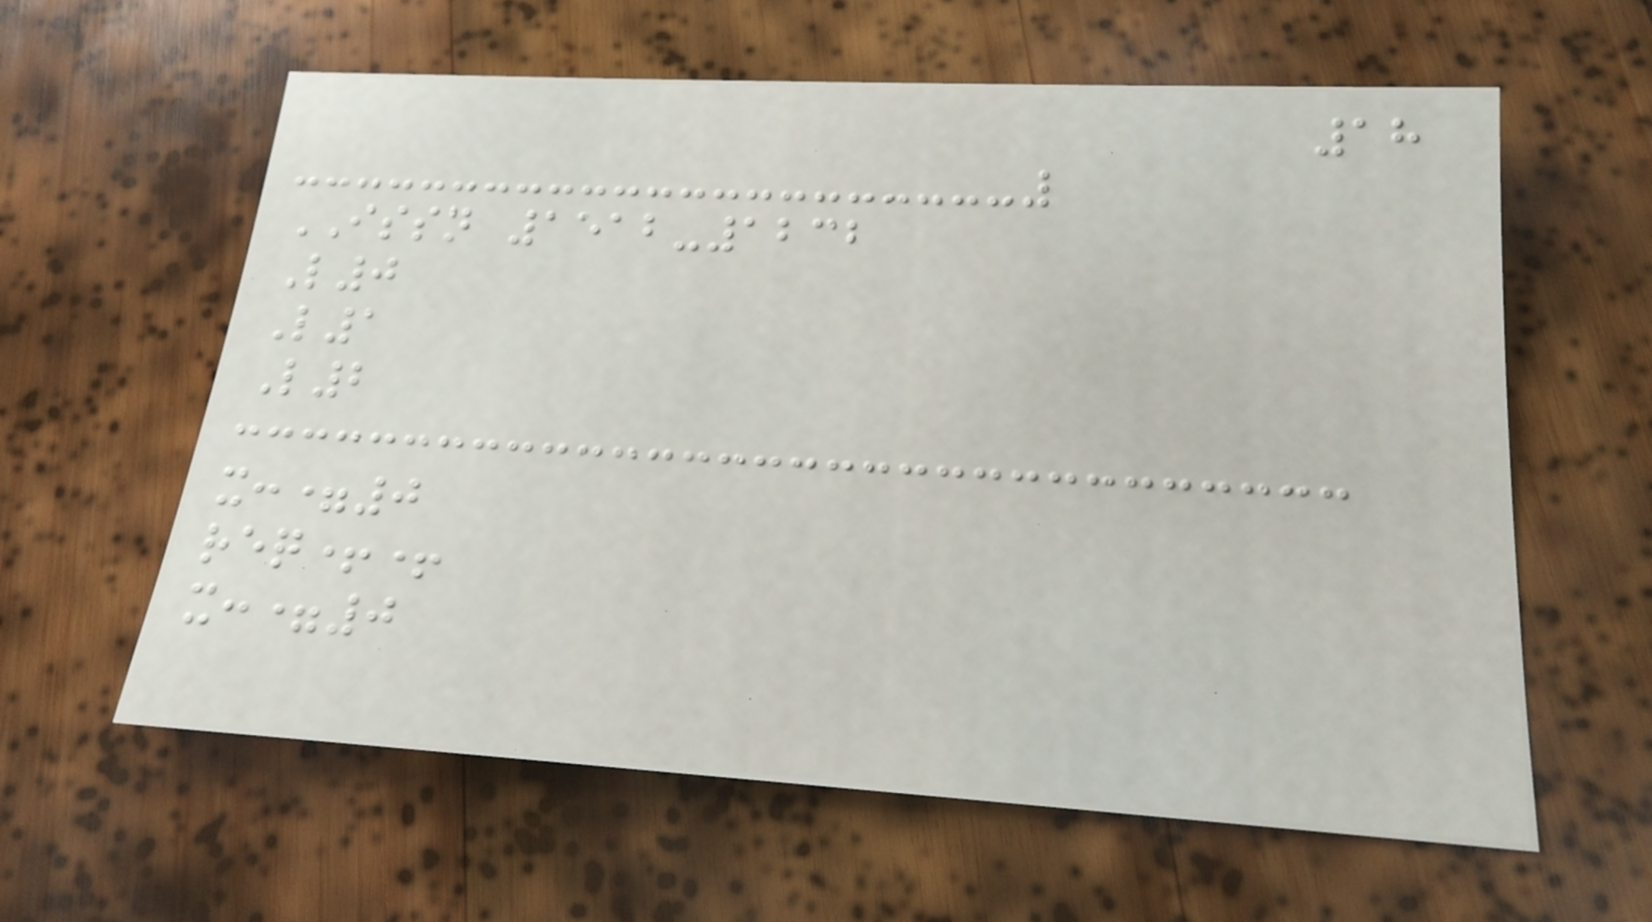18
ISSN 1512-1232
L0
L1
L2
x:=0
req++
x:=0
